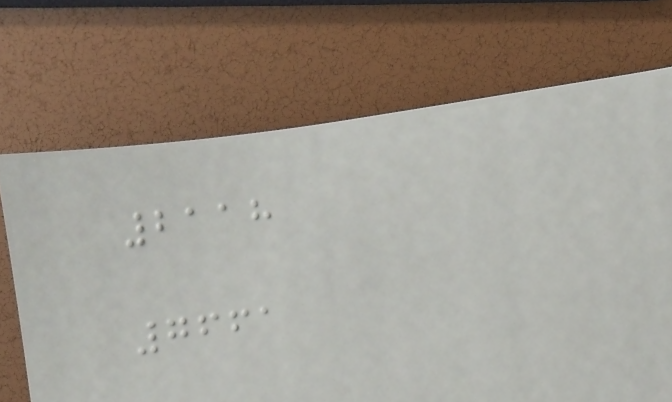2118
7661
